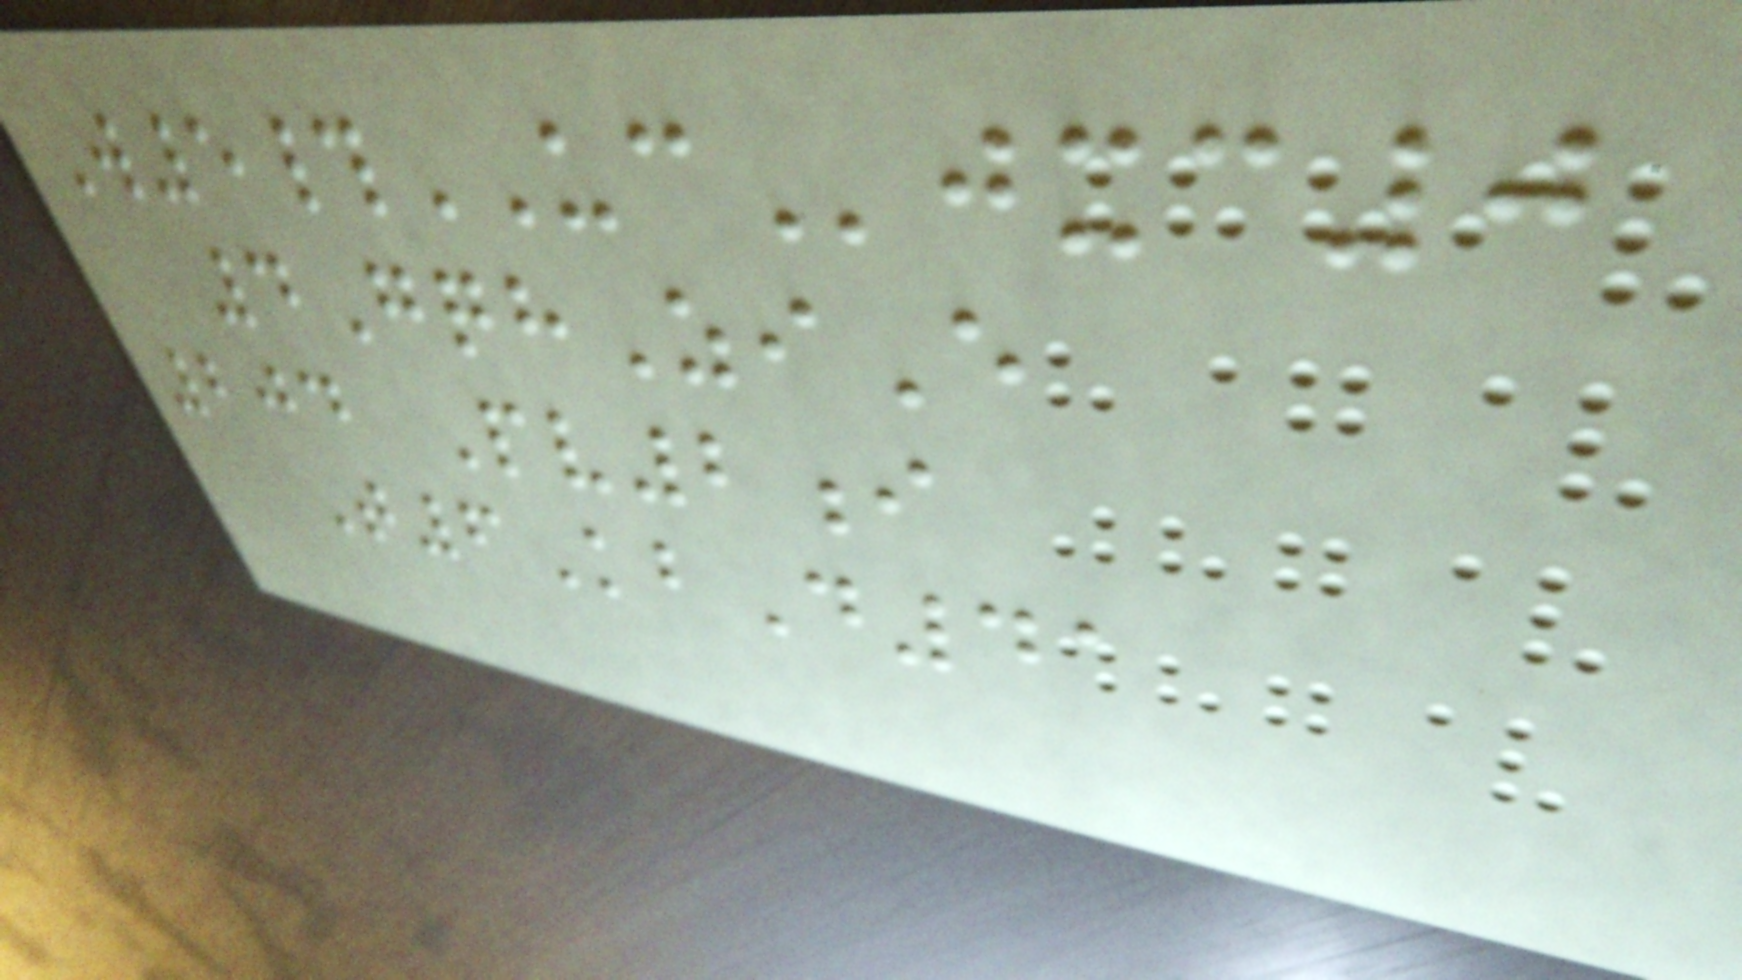W5#UCjxc0
4GqhZiE
204 Pv2i
T6KbD41
